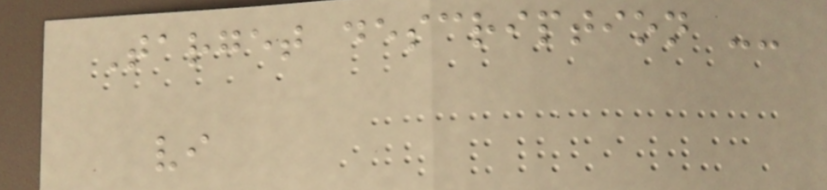Target description --
vi
